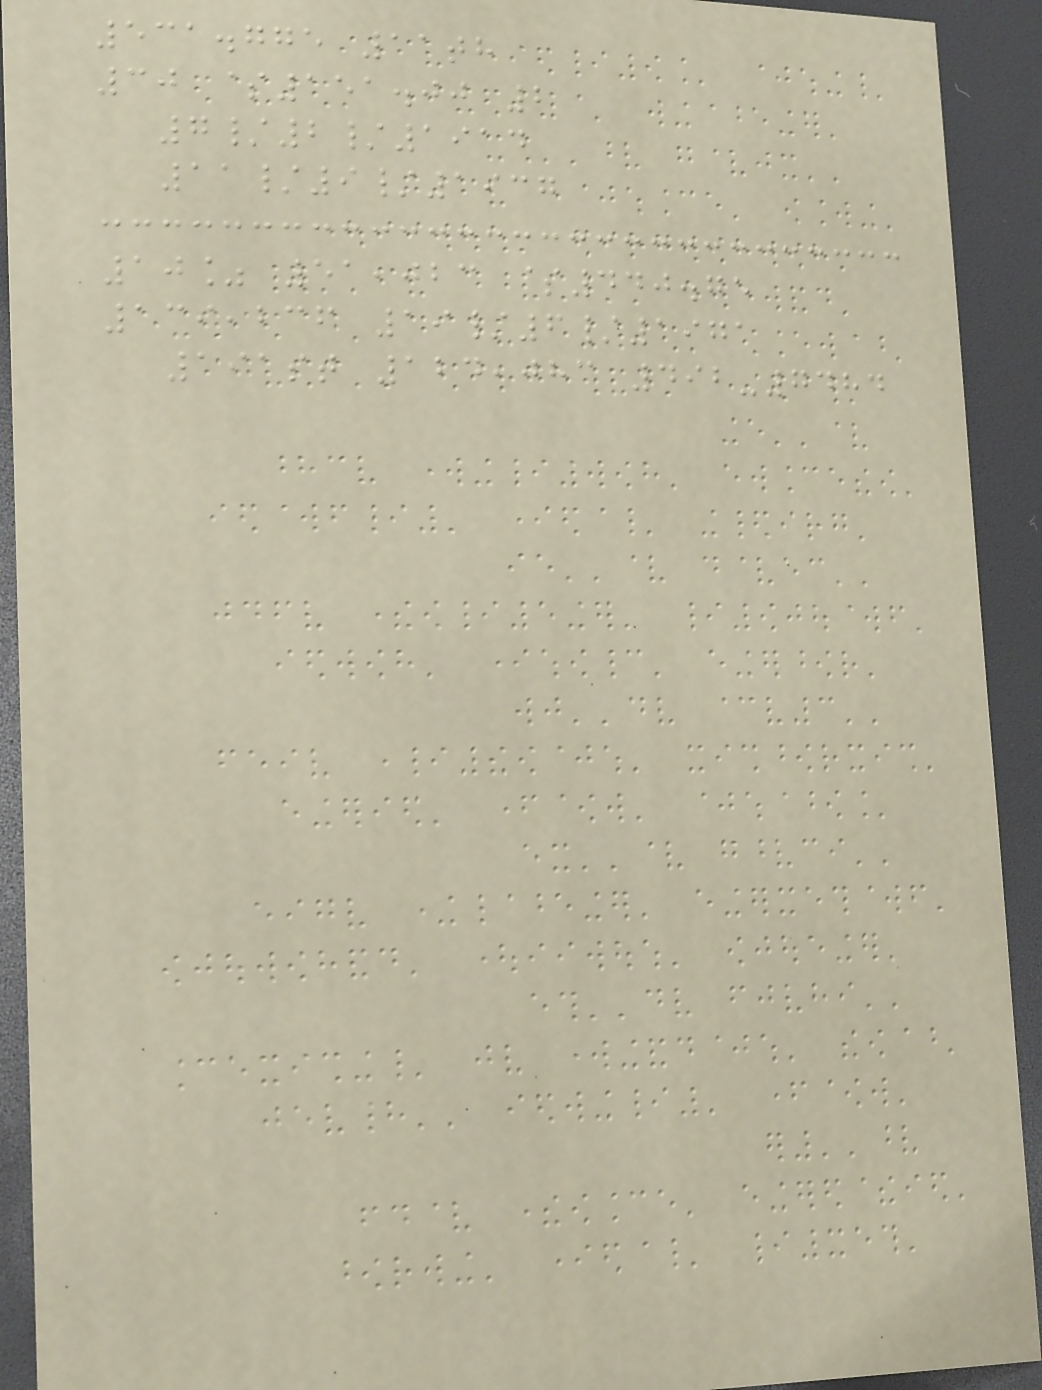531.775 11th
30 $151.00 2
7/2/1914
11/9/1937
10% 51,023 $440.75
139,236 19/6/1971
191st 124,083 492-7484
